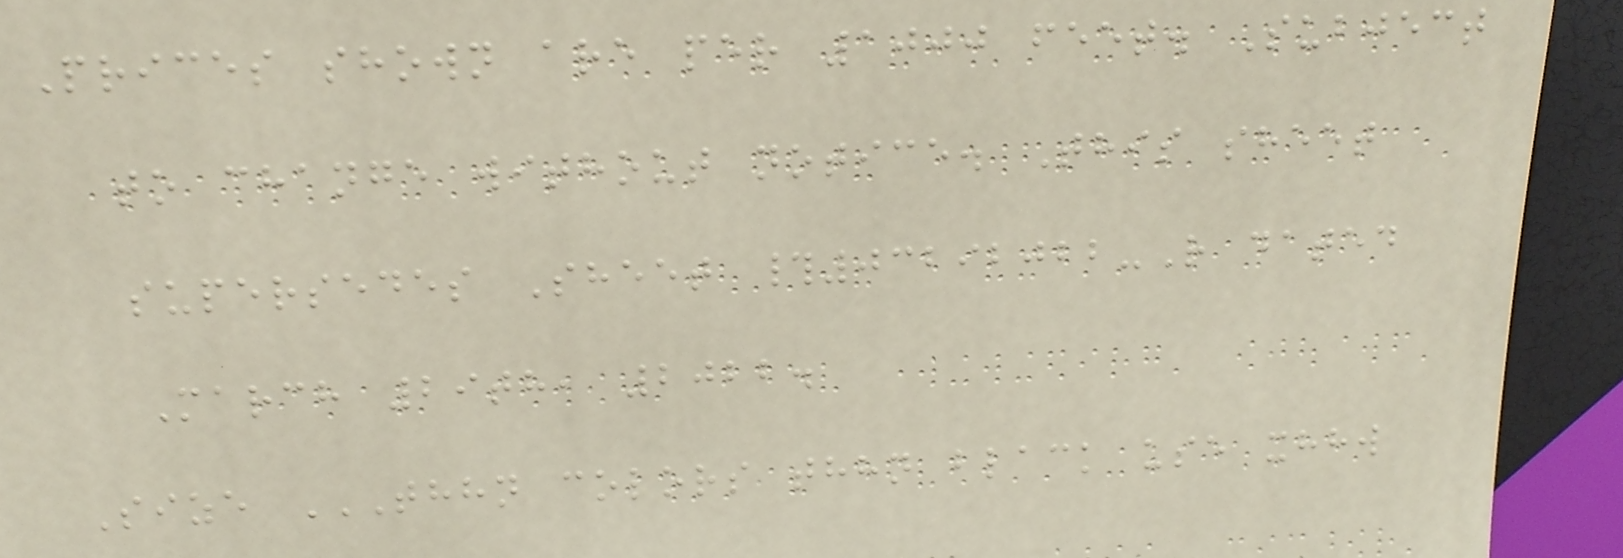Prices shown are per 1000 feet. Subject
to change without notice. This sheet
supersedes Sheet #03292022-R dated
March 29th, 2022.
Size THHN COLORS THHN BLACK USE XHHW
